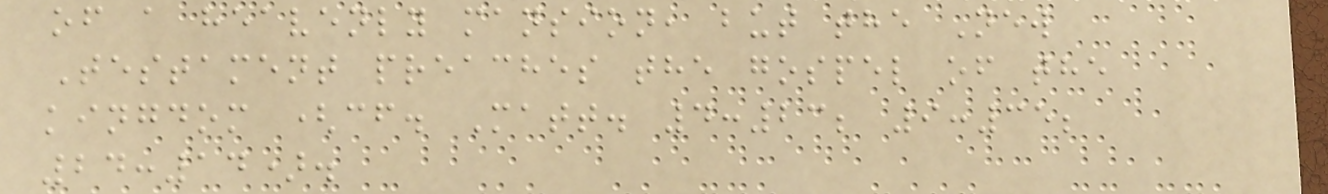of a heavenly mansion, but the New
Testament preaches the gospel of the
kingdom (cf. Matt. 4:23; 9:35;
24:14).
